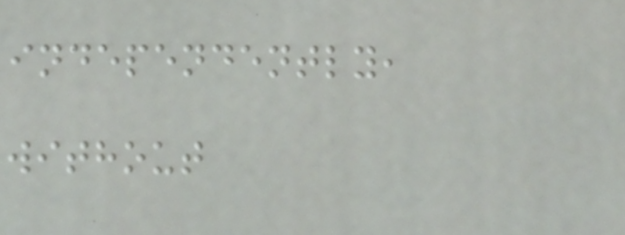independently,
without
